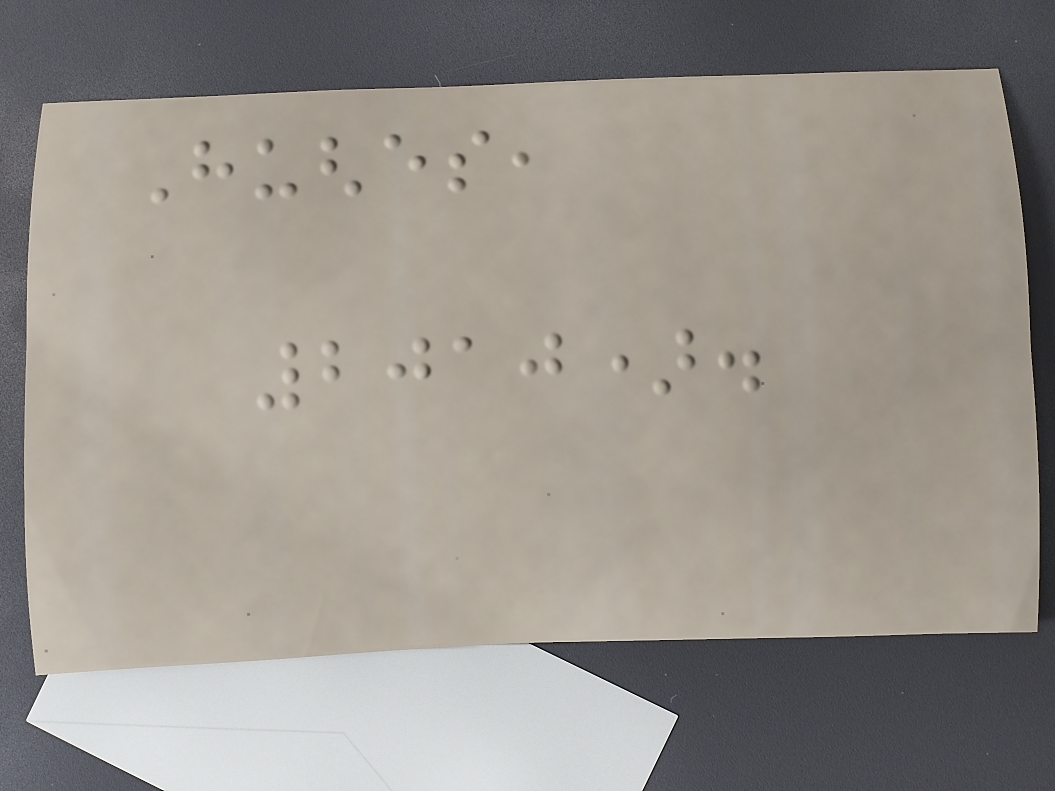Hughes,
2010).
